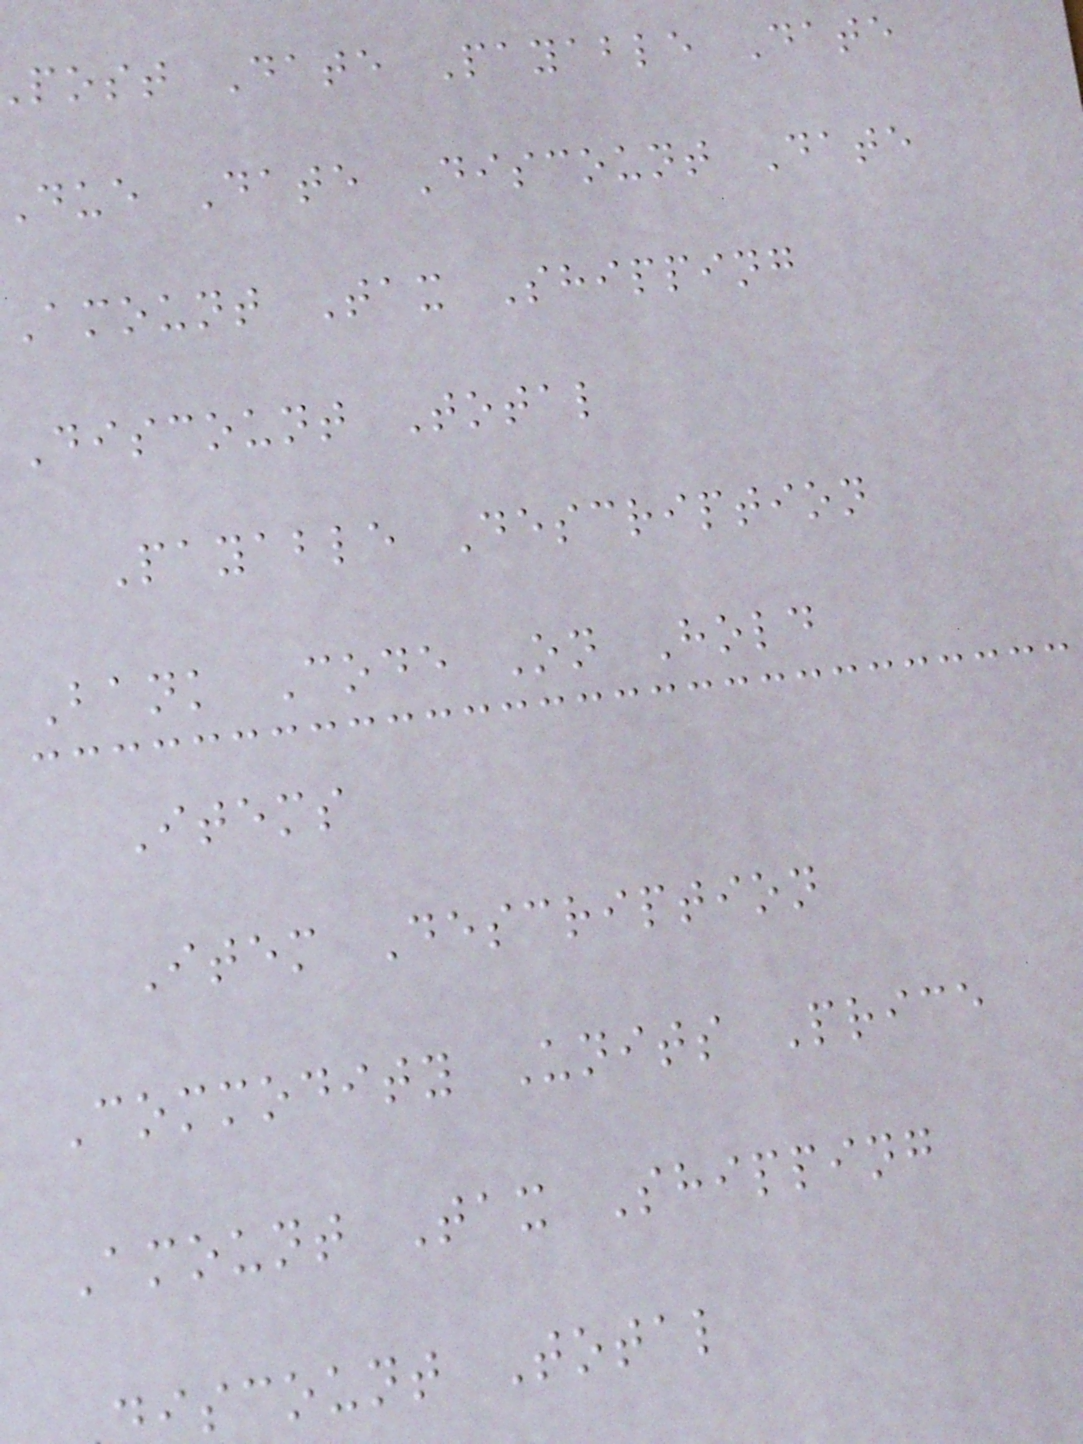post Date Payable Date
due Date Discount Date
Amount Tax Shipping
Discount Total
Payable Description
Bank Code On Hold
Items
Item Description
Commodity Units Price
Amount Tax Shipping
iscount Total
